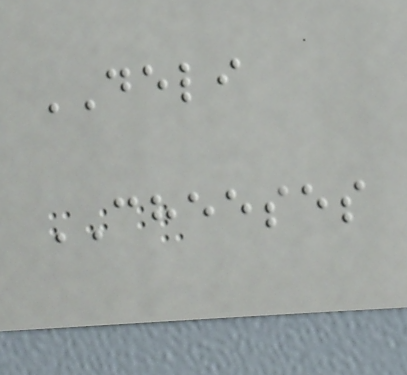DELI
CHEESES
